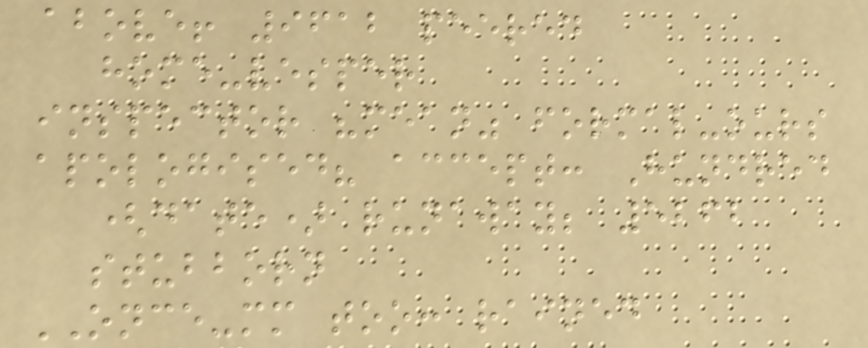above! 9612 peered
home-vesper
inspector "mean" formal-ours
apologised? accept: Hundred
(date) runaway; 5262
stubborn
ONCE-mm too: rained
